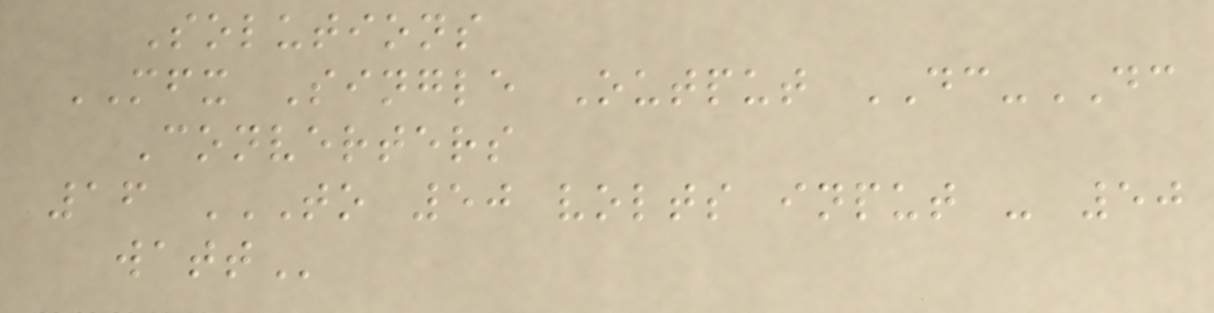Solutions
MFX Single Output DC-DC
Converters
16 TO 50 VOLTS INPUT - 50
WATT
